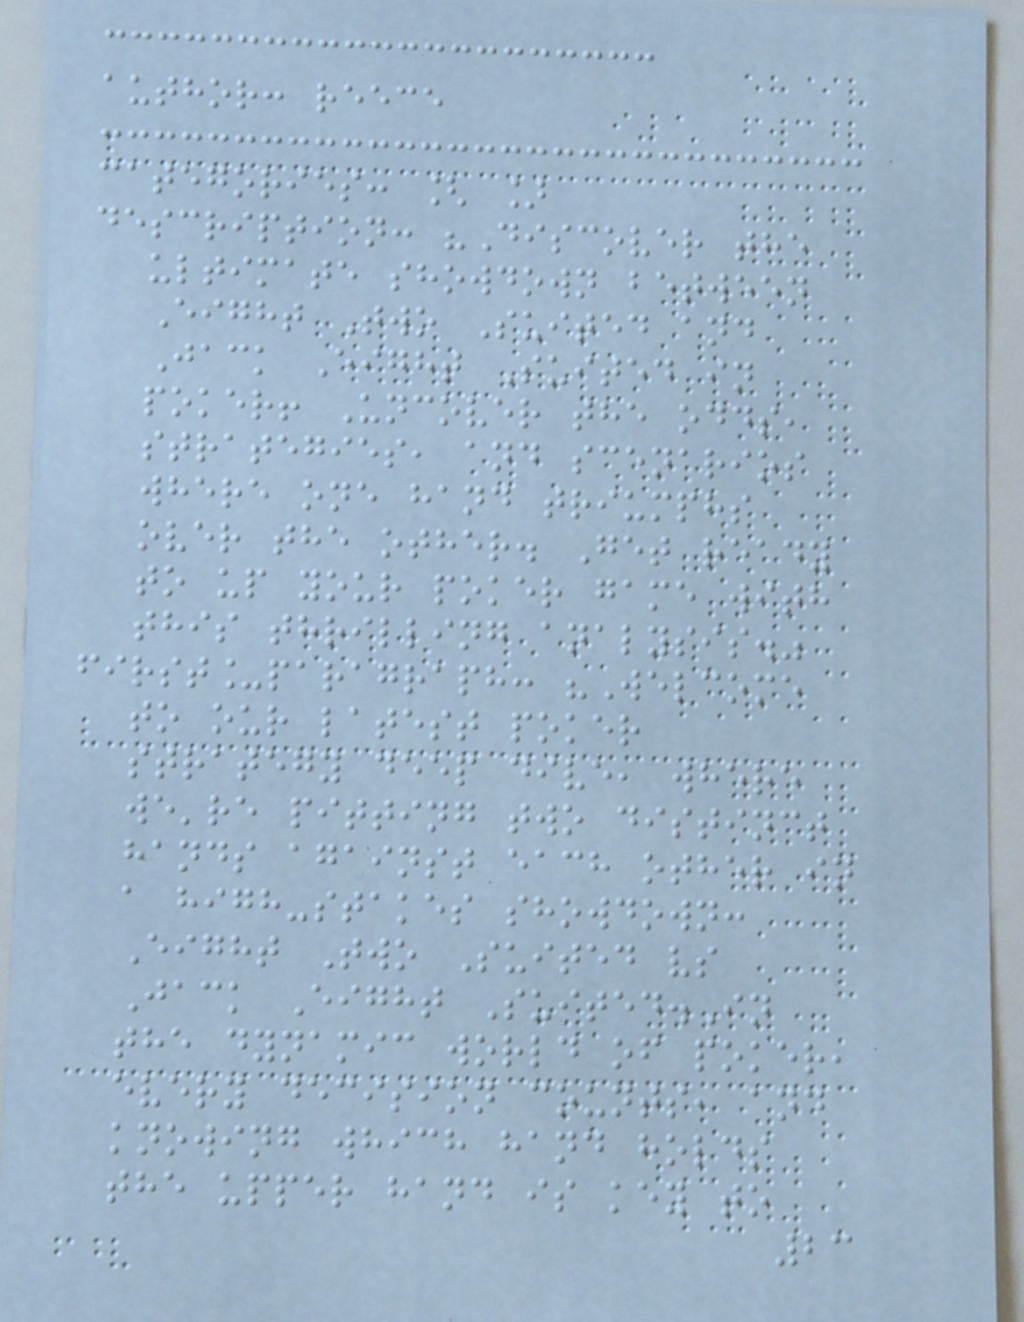author: reece
categories: [ ]
description: "Discover the
ultimate showdown between
Eight Two Suited and
Jack Eight Suited in
poker! Uncover the odds,
strategies, and scenarios
where one hand triumphs
over the other. Get ready
to up your poker game with
this thrilling analysis."
first_paragraph: "Welcome
to our latest poker
strategy deep dive, where
we're pitting two distinct
hands against each other in
a high-stakes showdown:
Eight Two Suited vs
Jack Eight Suited.In
the dynamic world of poker,
every decision counts, and
knowing which hand holds
the upper hand is key to
23
